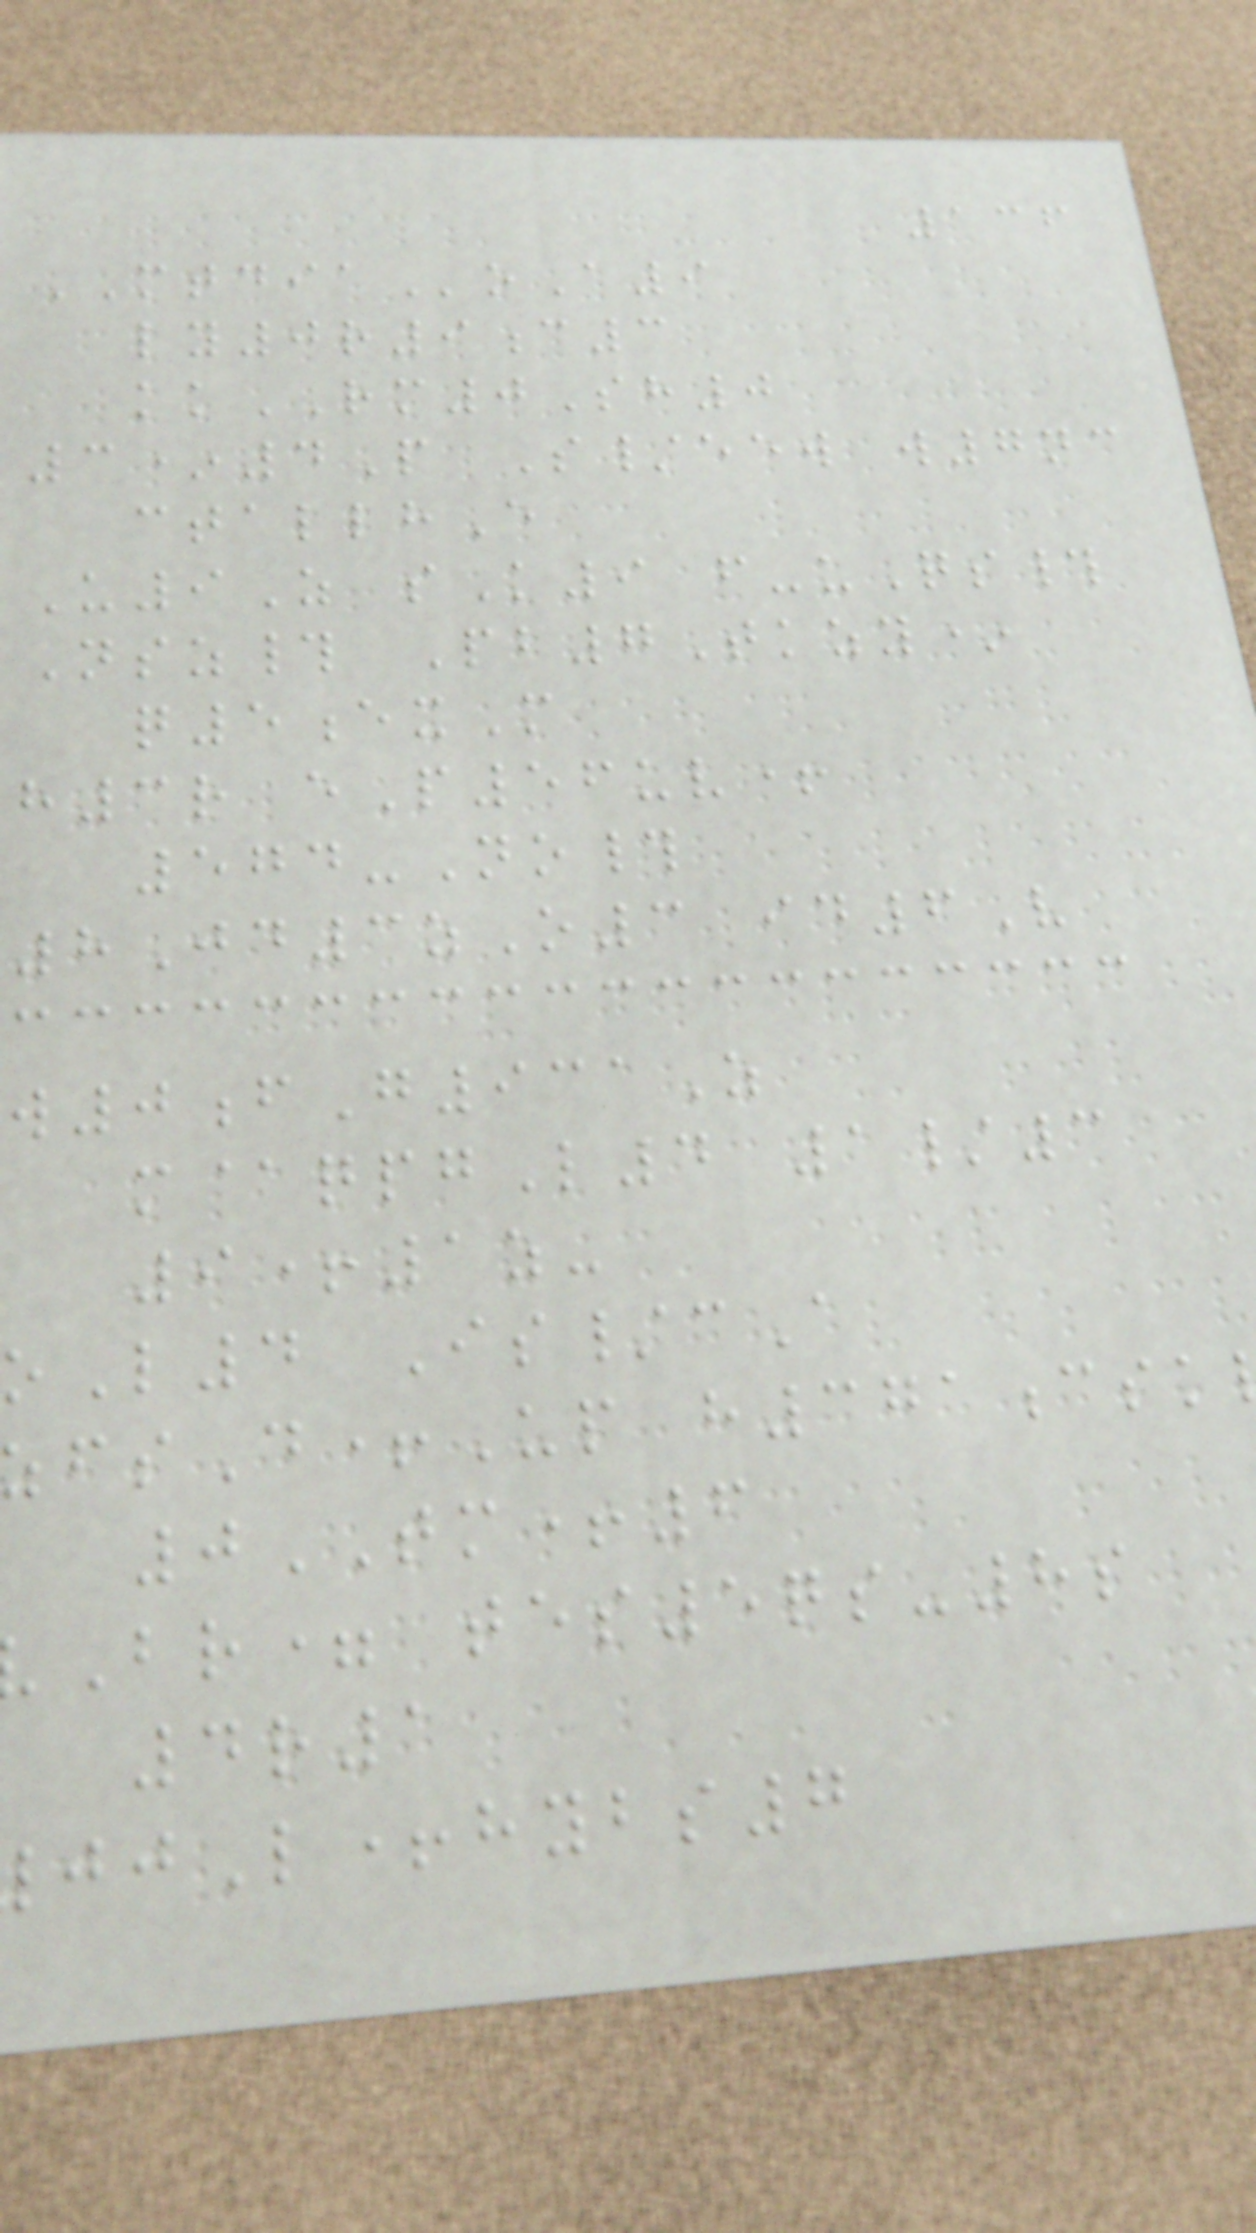136
MTDIAoA9
ly0r9c3
kkRM0Sh0
3*4P S/eew w7nc
ctallhE
U9Z sK9 f-uQs#
Nsz# Pb7Tkzy*
q5exM
h3r eP56uv+
574-No#
8Jd3zO3 id6V
w0fG931Z
m@qpgL4 1/3
9+1z-
oL4 Is/cA
zfsD+Up h371csk
0TM+6
Br= tes5qs-8s
4r1
L+hybs7
